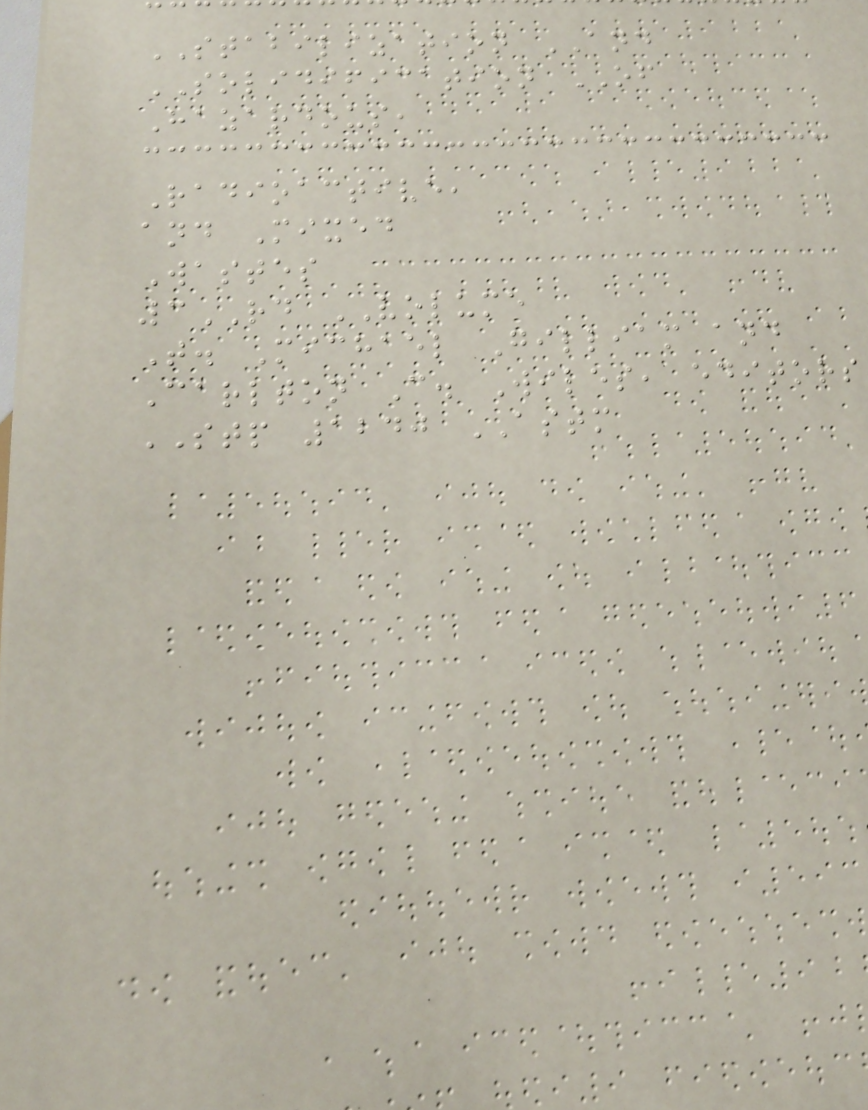STABILIZATION AND
SOLIDIFICATION OF
Hazardous,
Radioactive,
and Mixed
Wastes
3RD VOLUME
T. Michael Gilliam and
Carlton C. Wiles, editors
STP 1240 ASTM
